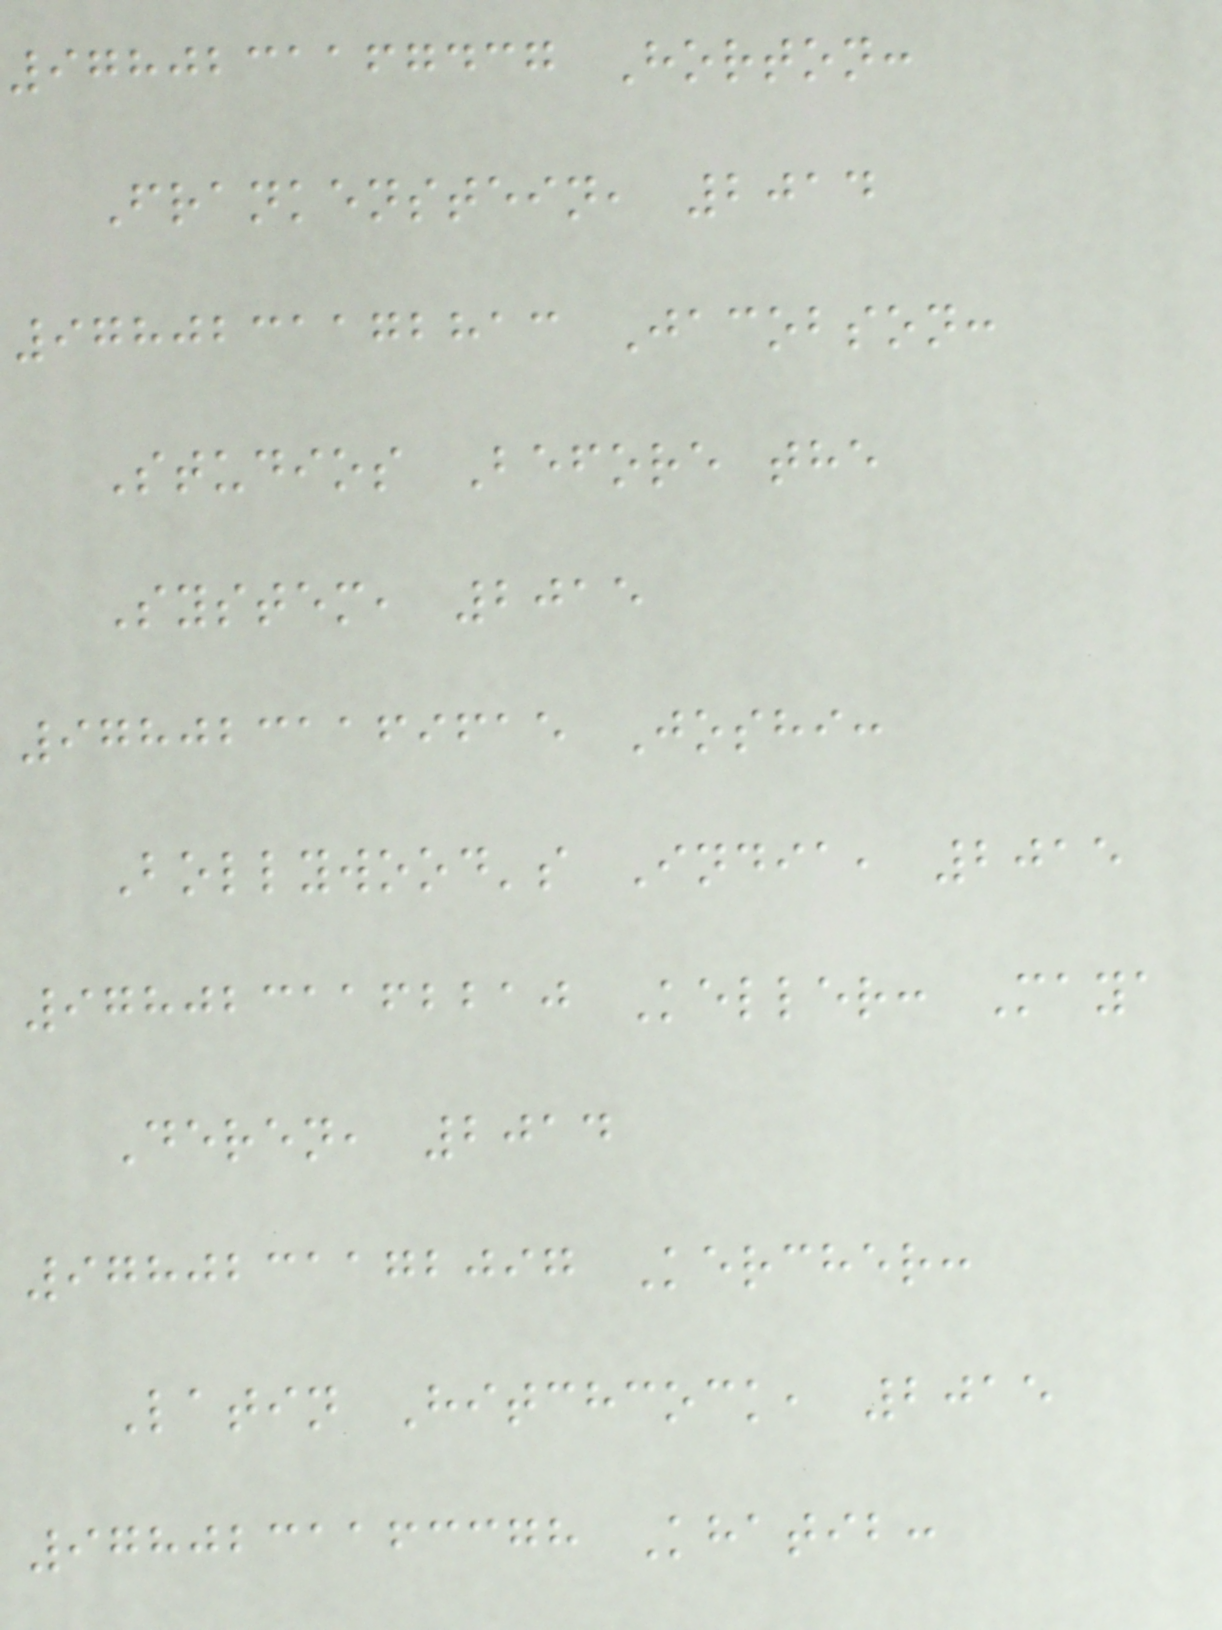9780231167437 Horton:
Frankenstein, 2014
9780231172813 Jacobson:
Studios Before the
System, 2015
9780231169615 Joshi:
Bollywood's India, 2015
9780231162210 Keller: Maya
Deren, 2014
9780231172097 Kercher:
Latin Hitchcock, 2015
9780231163378 Khatib:
